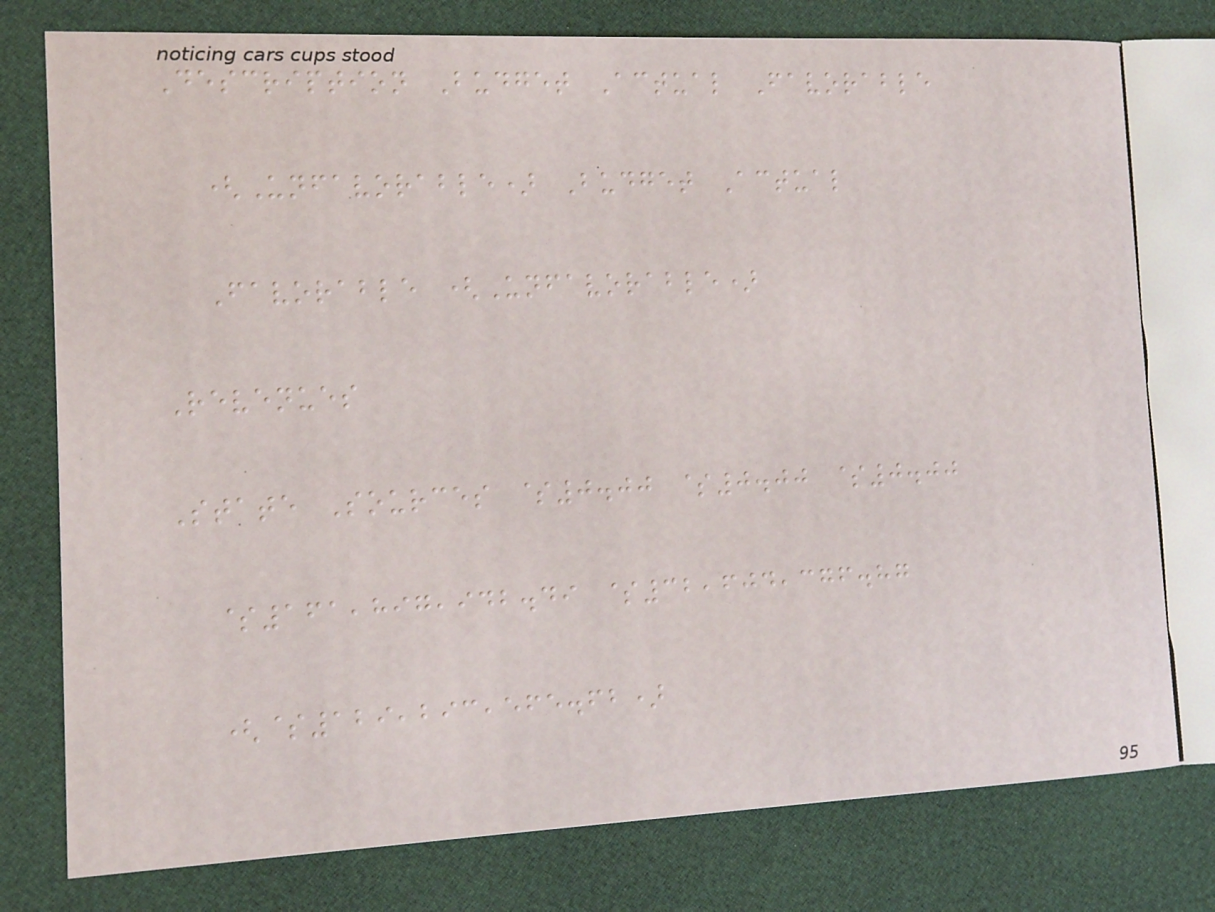Description Budget Actual Favorable
(Unfavorable) Budget Actual
Favorable (Unfavorable)
Revenues
State Sources $0.00 $0.00 $0.00
$161,897,942.49 $32,604,376.87
($129,293,565.62)
